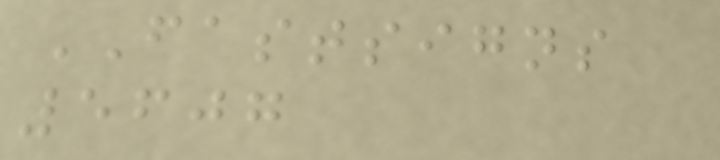FASTSIGNS
5607
